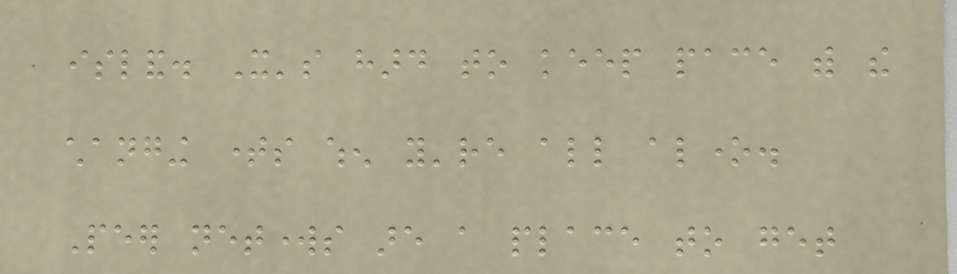island. It's hard to keep pace with the
changing times when you're all alone.
Peer networks are a place to get
